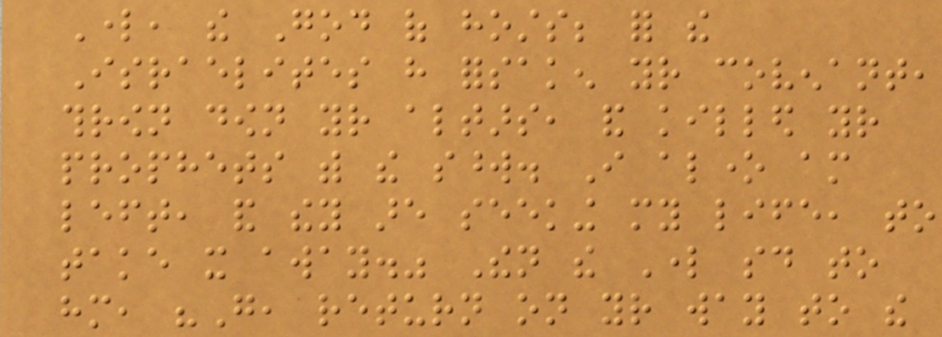Lord, the God of hosts; for the
Israelites have forsaken your covenant,
thrown down your altars, and killed your
prophets with the sword. I alone am
left, and they are seeking my life, to
take it away." Then the Lord said to
him, "Go, return on your way to the
